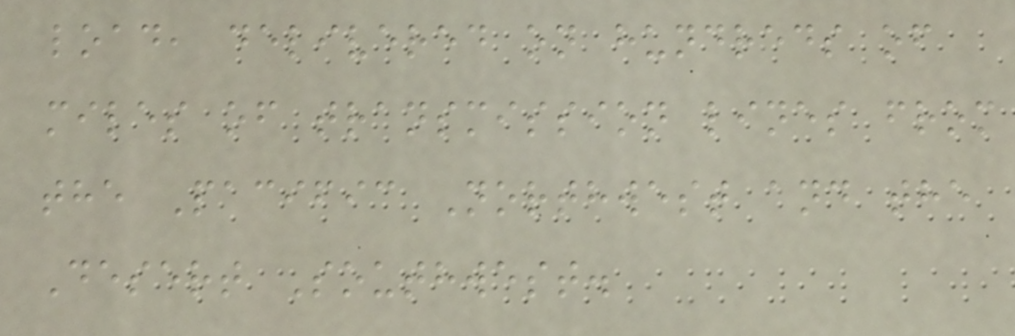load, delivered on hundreds of
miles of transmission lines from
the Pacific Northwest and the
Desert Southwest.
